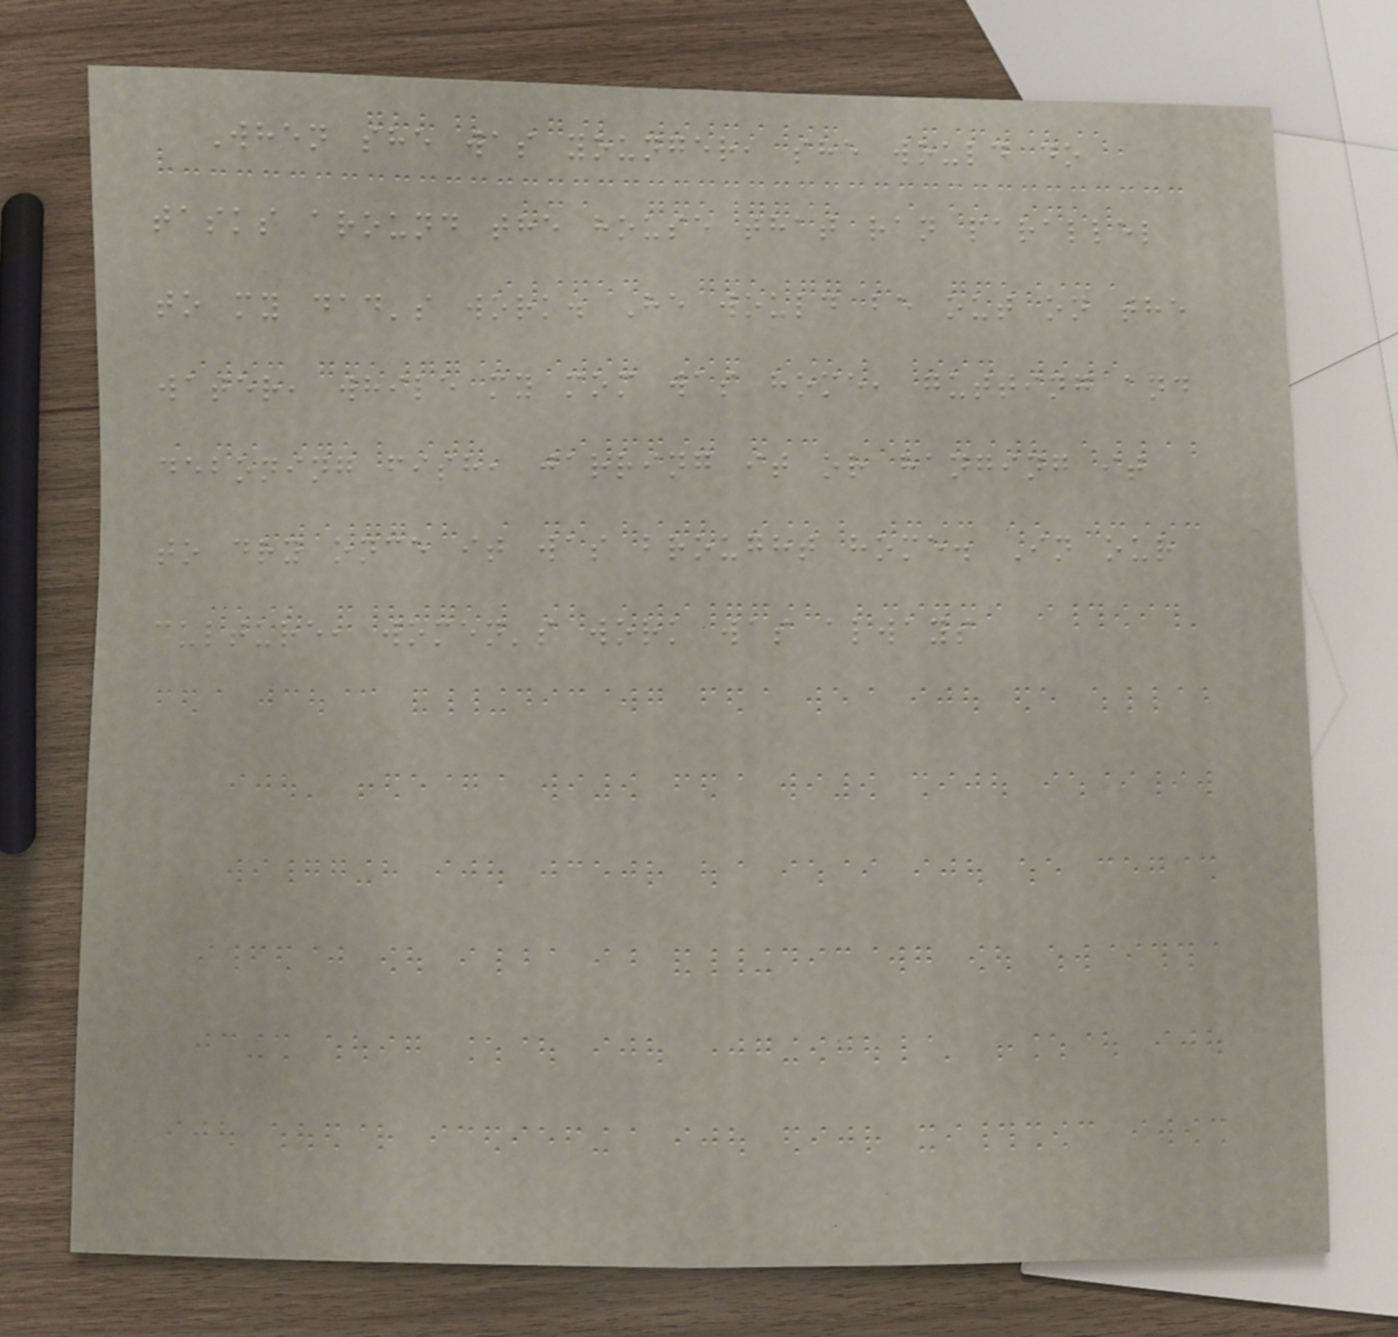When she was younger, she would do
tasks around the house that ran parallel
to my dad's work. He would be out on the
water, while my mom was home, gutting and
deboning fish, jarring it or hanging it
to dry once it was brought home. In our
culture, women's work was always
